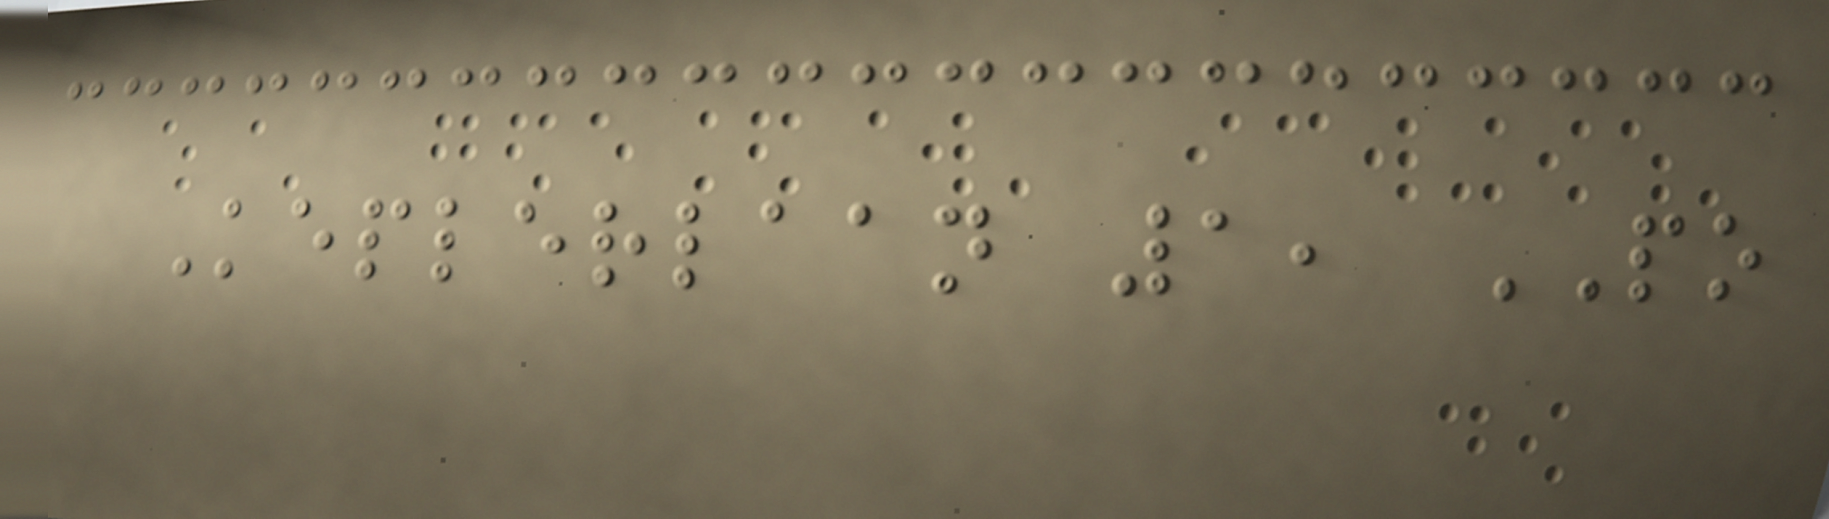Keplerlaan 1, PO
